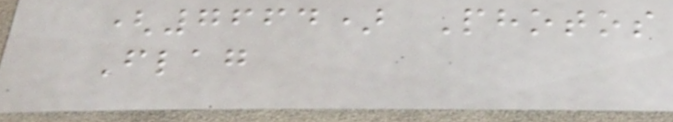(7664) Photos
Flag
